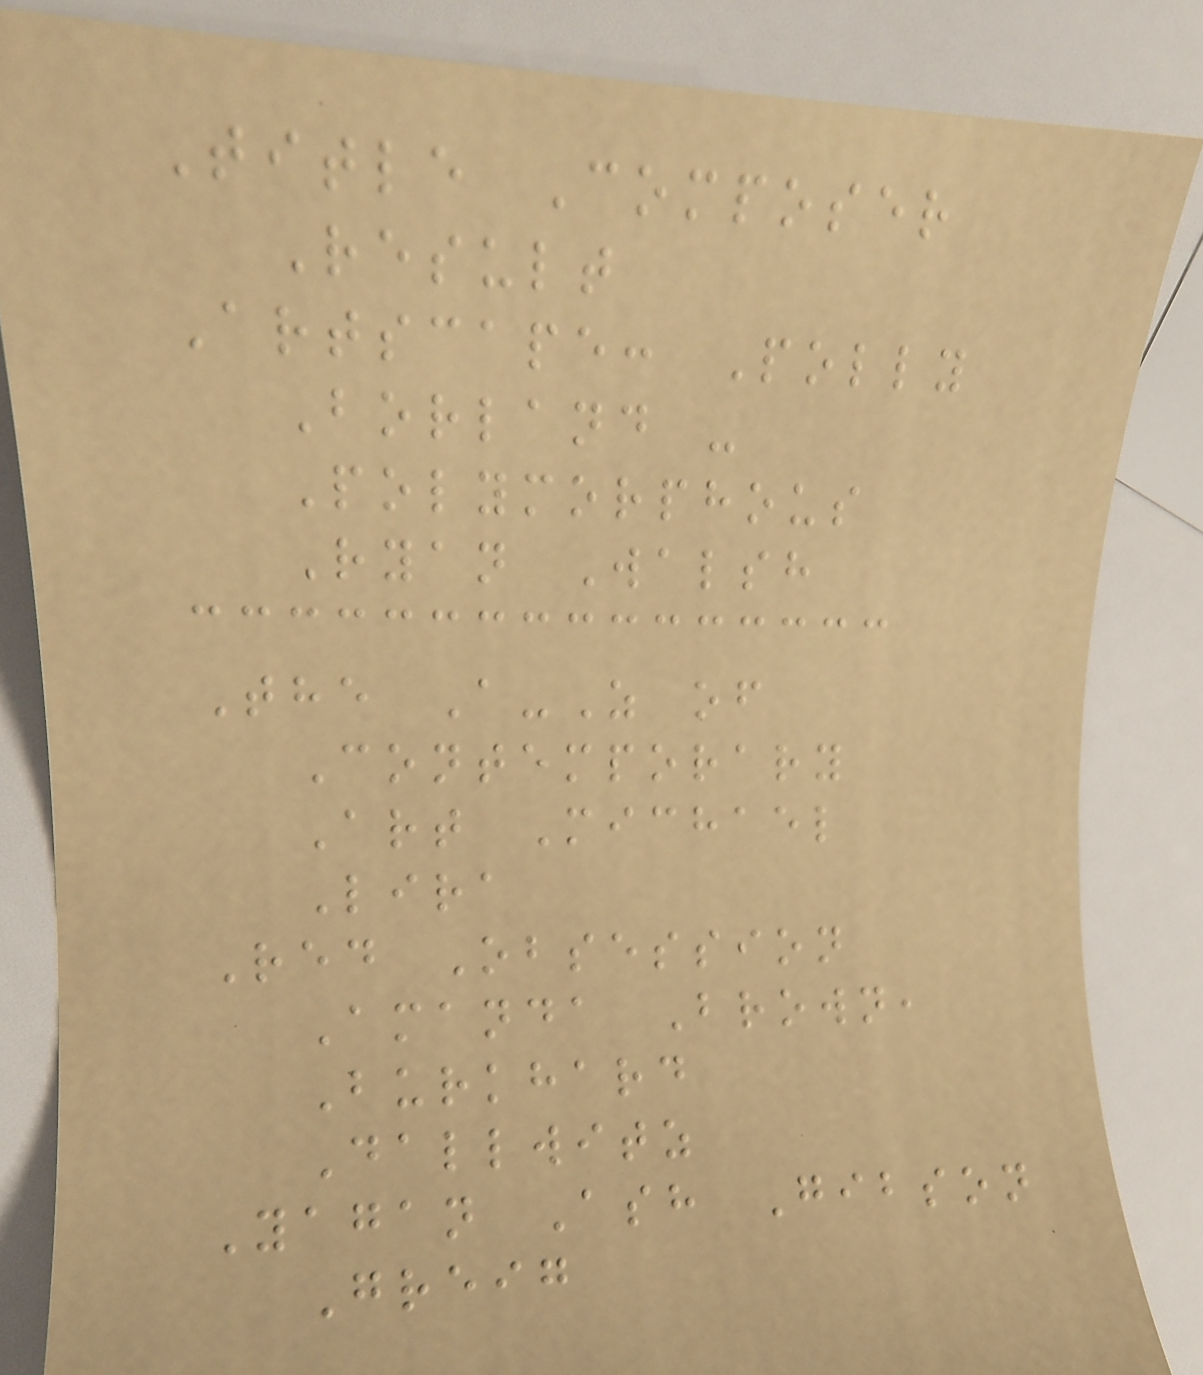Title Composer
Result
Artscape: Polly
Borland -
Polymorphous
Ryan Walsh
The A-Z of
Contemporary
Art Michael
Lira
Red Obsession
Amanda Brown,
Burkhard
Dallwitz
Yagan Ash Gibson
Greig
